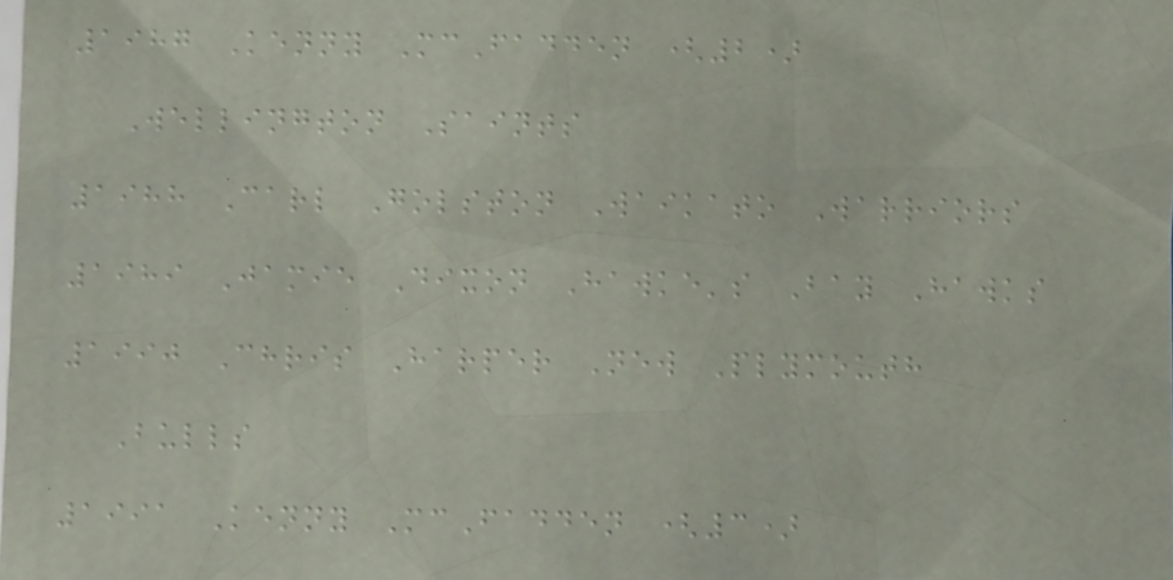1987 Kenny McFadden (2)
Wellington Saints
1988 Carl Golston Waikato Warriors
1989 Jamie Dixon Hawke's Bay Hawks
1990 Chris Harper New Plymouth
Bulls
1991 Kenny McFadden (3)
